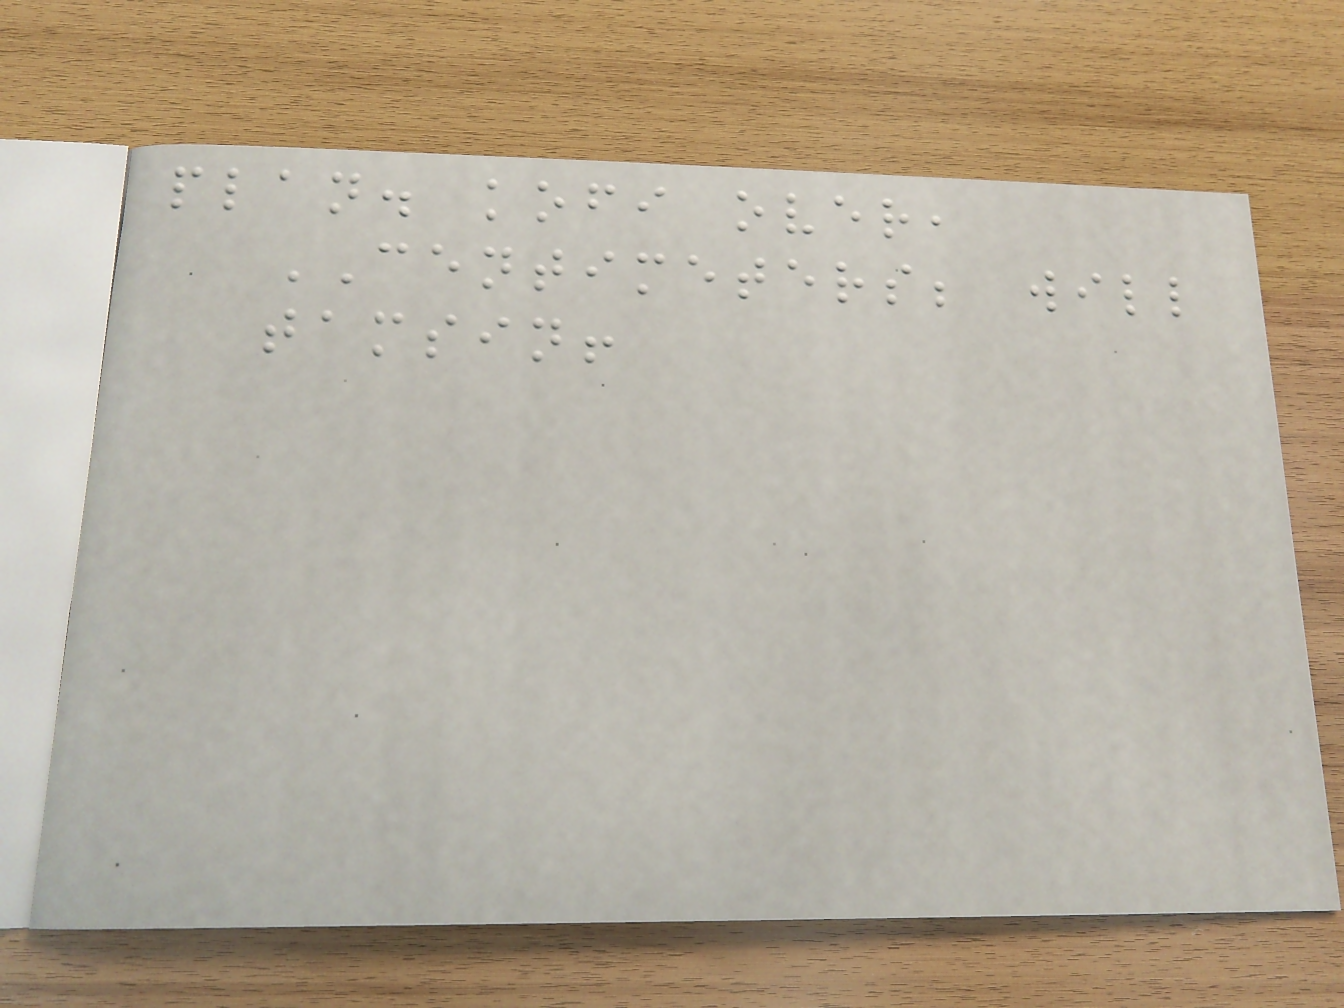plan. kofi over,
CENTIMETERS; will
tamsin!
